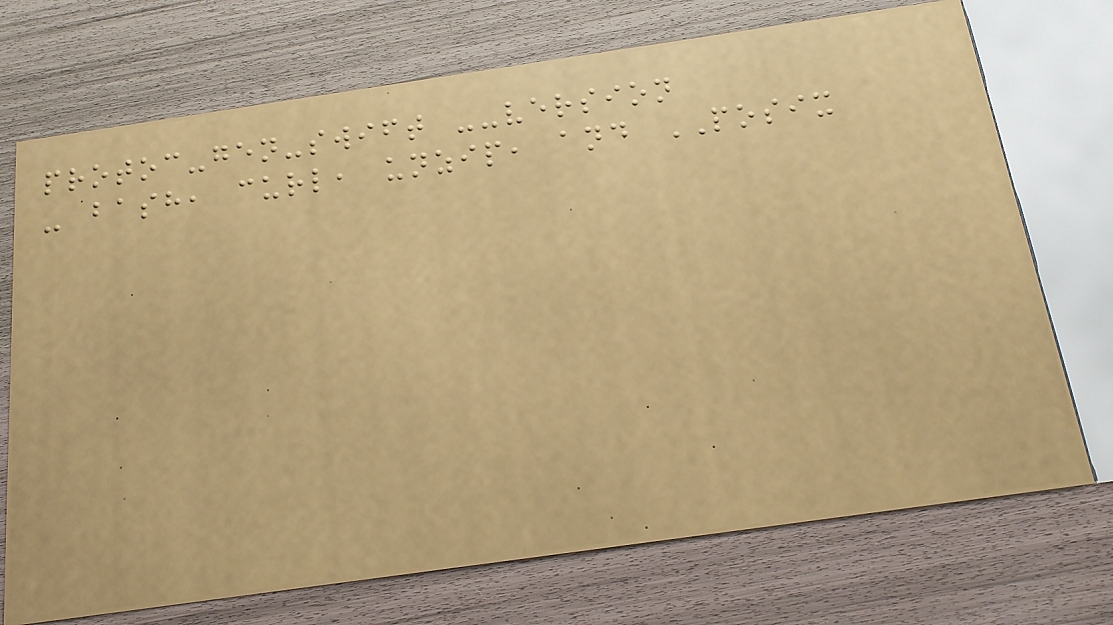protoc-gen-swift --version
- bash, curl, unzip, and POSIX
